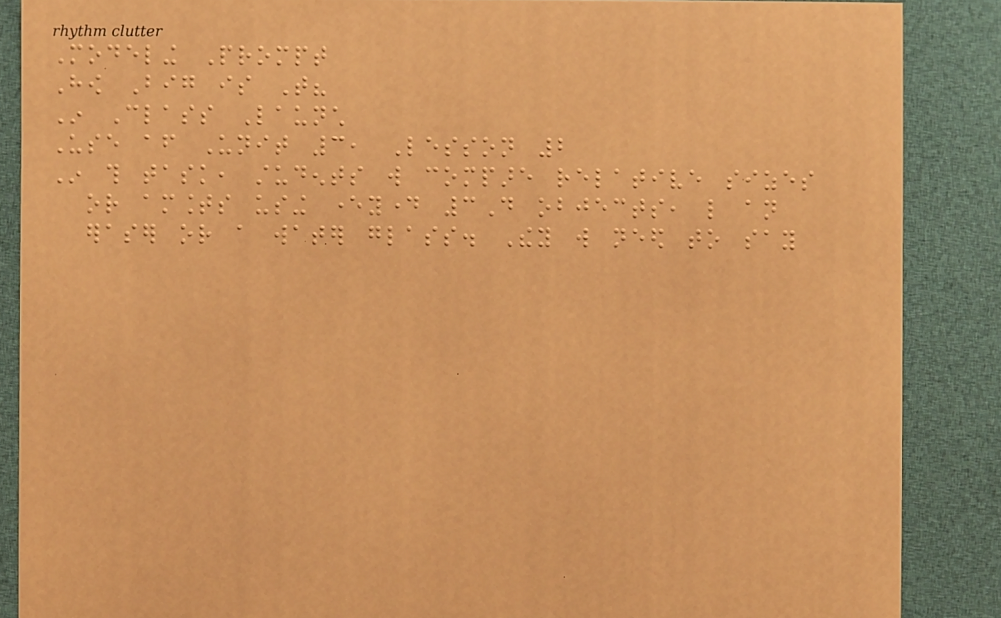Modeling Prompt
How Big is That?
In Class Launch
Use after Unit 3, Lesson 2
In this task, students will compare relative sizes
or amounts using everyday 3D objects, like an
eraser or a water glass. They will need to say
